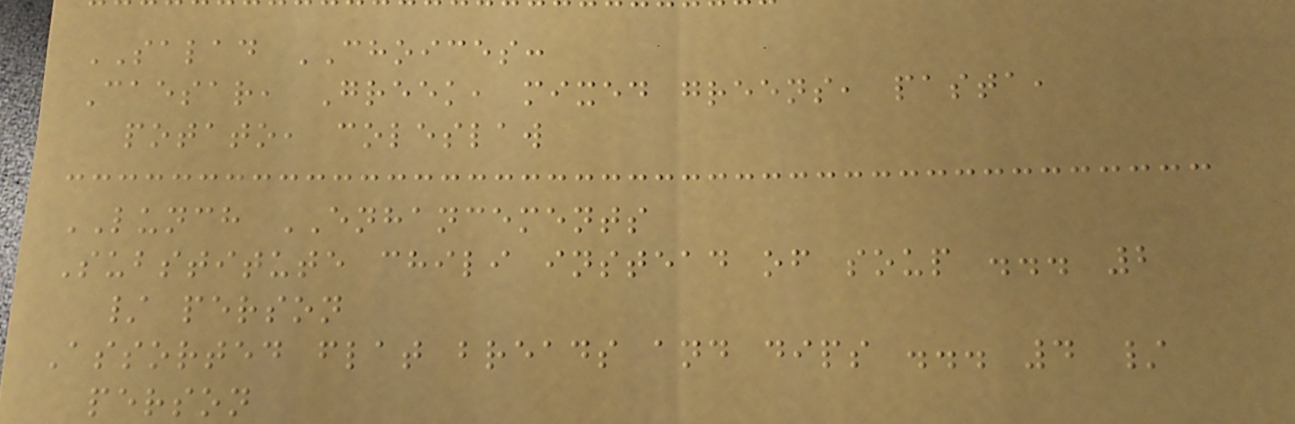SALAD CHOICES:
Caesar, Greek, mixed greens, pasta,
potato, coleslaw
LUNCH ENHANCEMENTS
Substitute chili instead of soup ... 2
/ person
Assorted flat breads and dips ... 4 /
person
